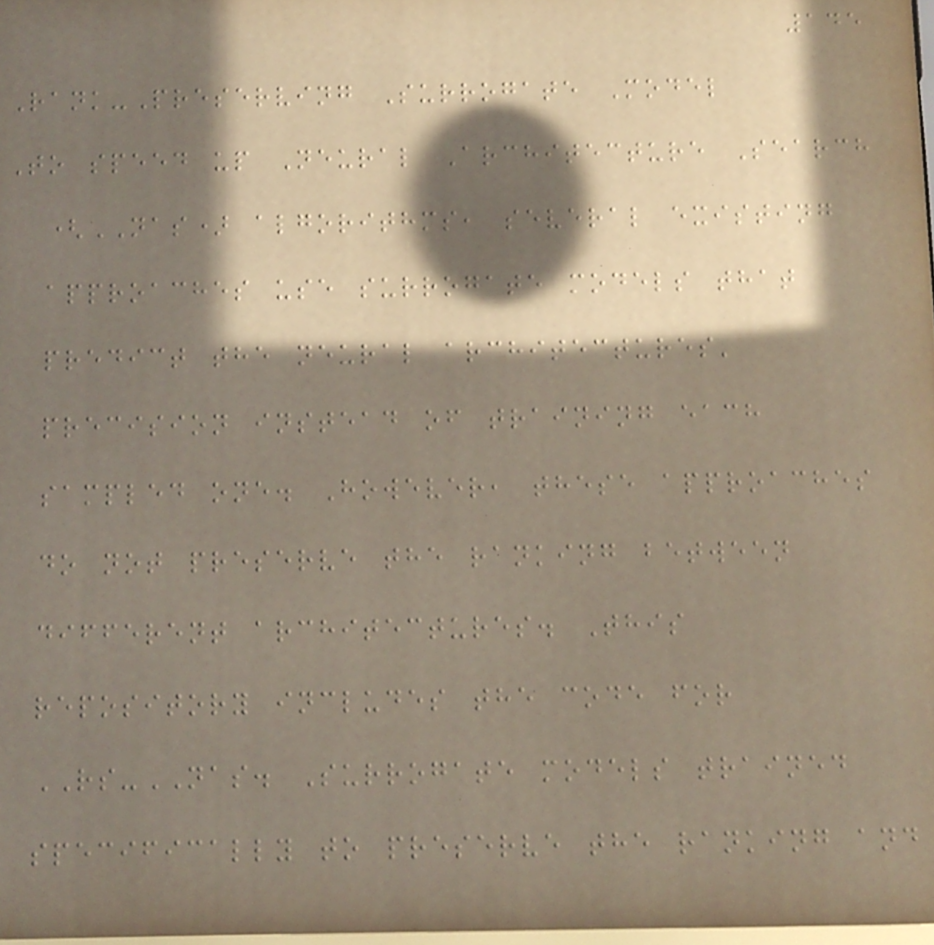145
Rank-Preserving Surrogate Model
To speed up Neural Architecture Search
(NAS) algorithms, several existing
approaches use surrogate models that
predict the neural architectures'
precision instead of training each
sampled one. However, these approaches
do not preserve the ranking between
different architectures. This
repository includes the code for
RS-NAS. Surrogate models trained
specifically to preserve the ranking and
